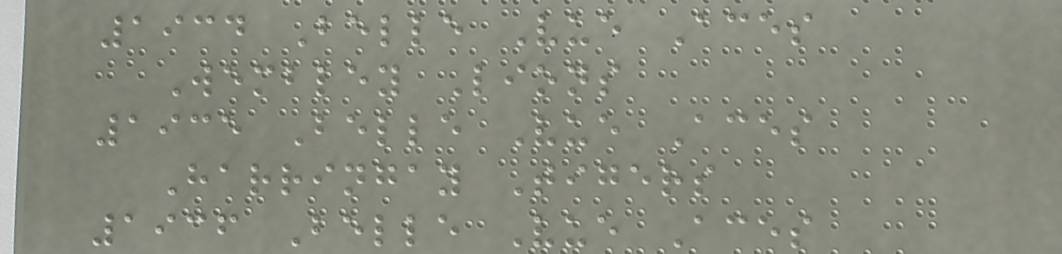1934 Belle Vue Aces
Wembley Lions
1935 Belle Vue Aces
Harringay Tigers
1936 Belle Vue Aces
